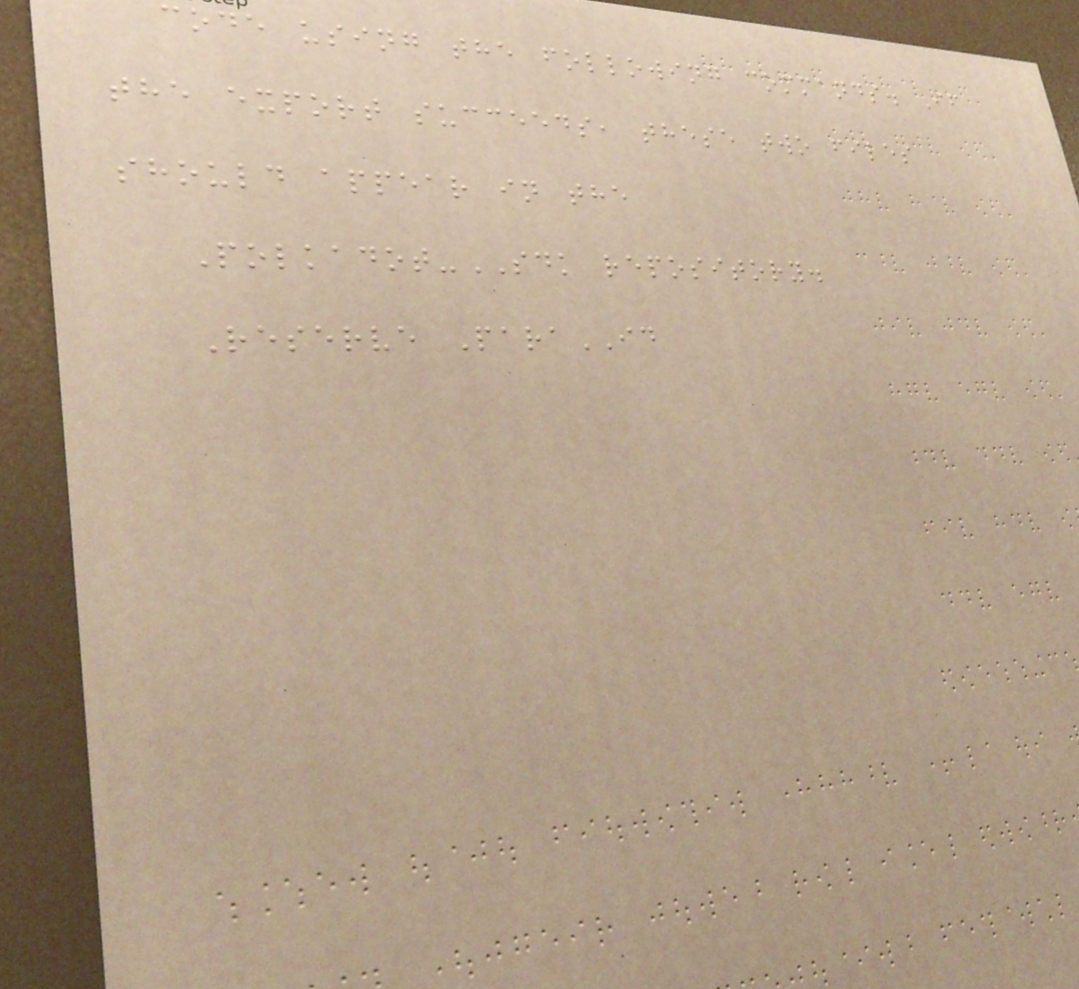code using the following commands. If
the export succeeds, these two files
should appear in the
Polkadot-SDK repository.
Reserve ParaID
